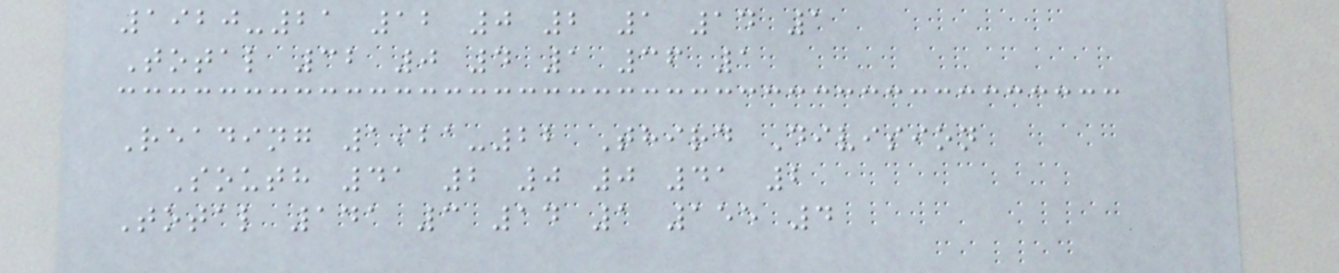1920-21 12 0 2 1 14 1
Total 32 0 4 1 36 1
Reading 1921-22 Third Division
South 41 2 0 0 41 2
Total 141 3 14 1 155 4
